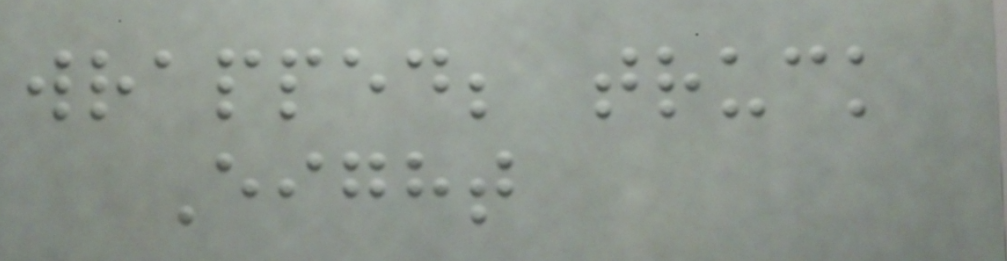wrapped; truck
Eight
